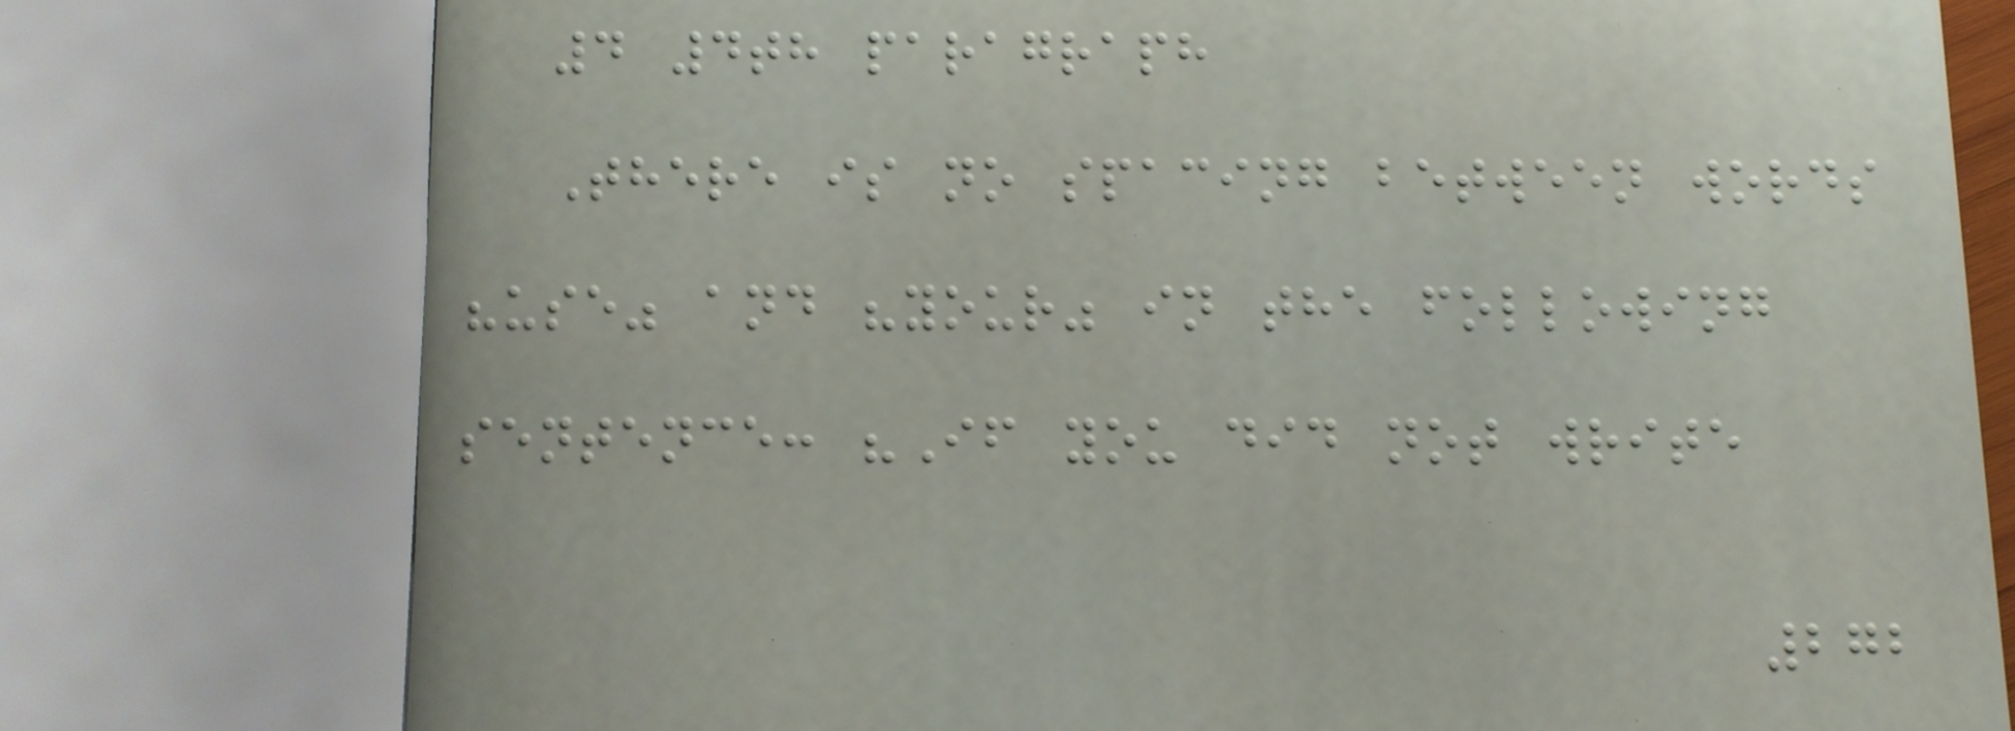4 4th paragraph
There is no spacing between words
"use" and "your" in the following
sentence: "If you did not write
272
